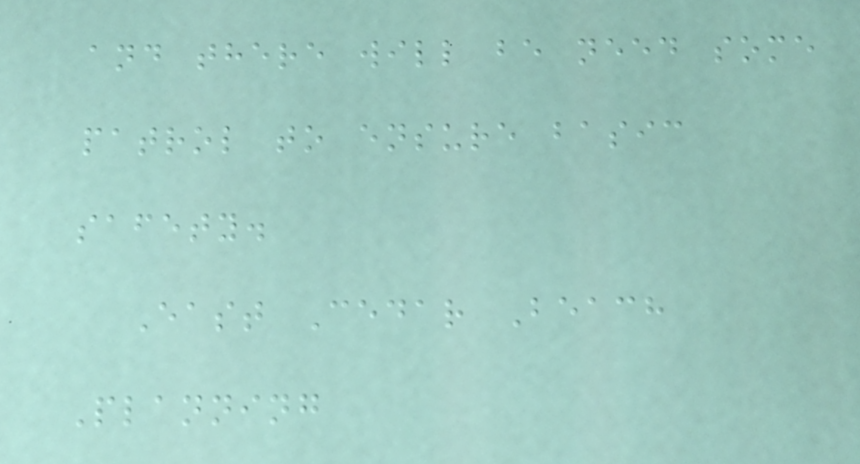and there will be need some
patrol to ensure basic
safety.
East Cedar Beach
Planning
